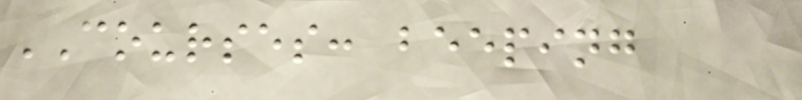COURSES: beeping
